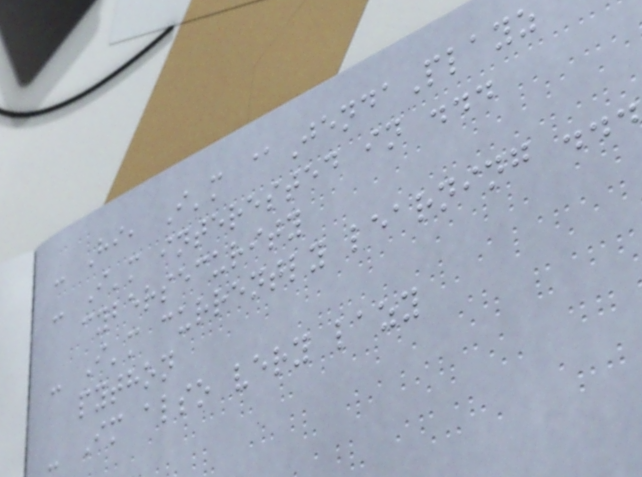- Hi, I'm @JendaPlayz
- I'm interested in ...
cybersecurity
- I'm currently learning ...
python
- Im also very lazy
